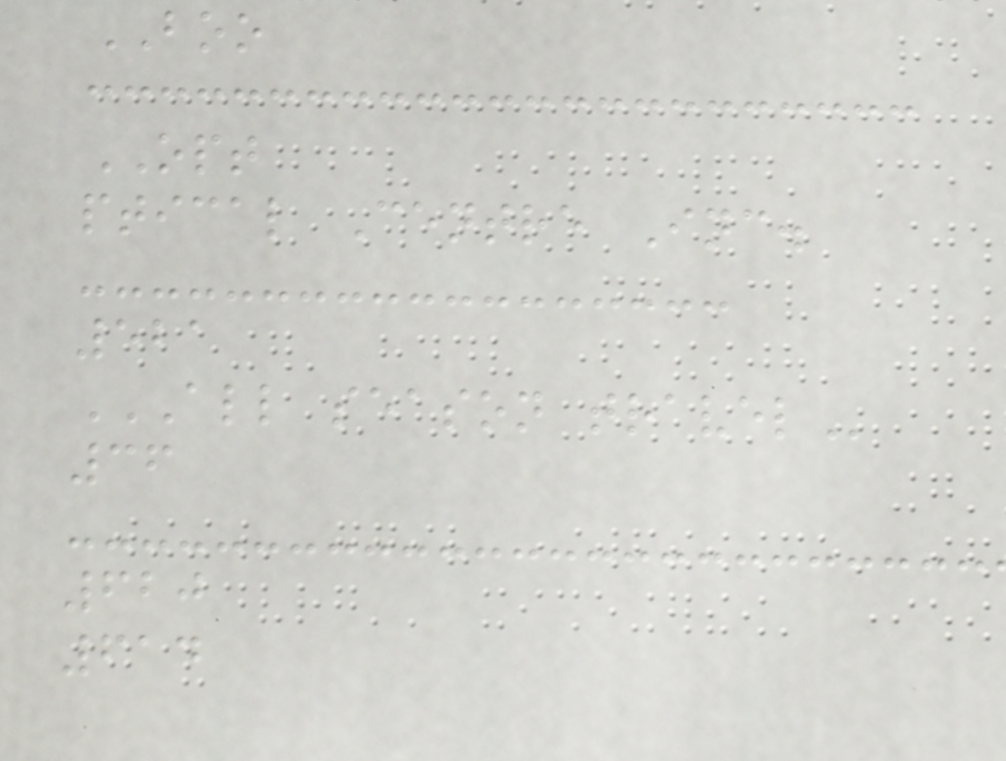BOO
OPT
ptical Centre Inc.
521
ALL SEASON TRAVEL
36
620
614
